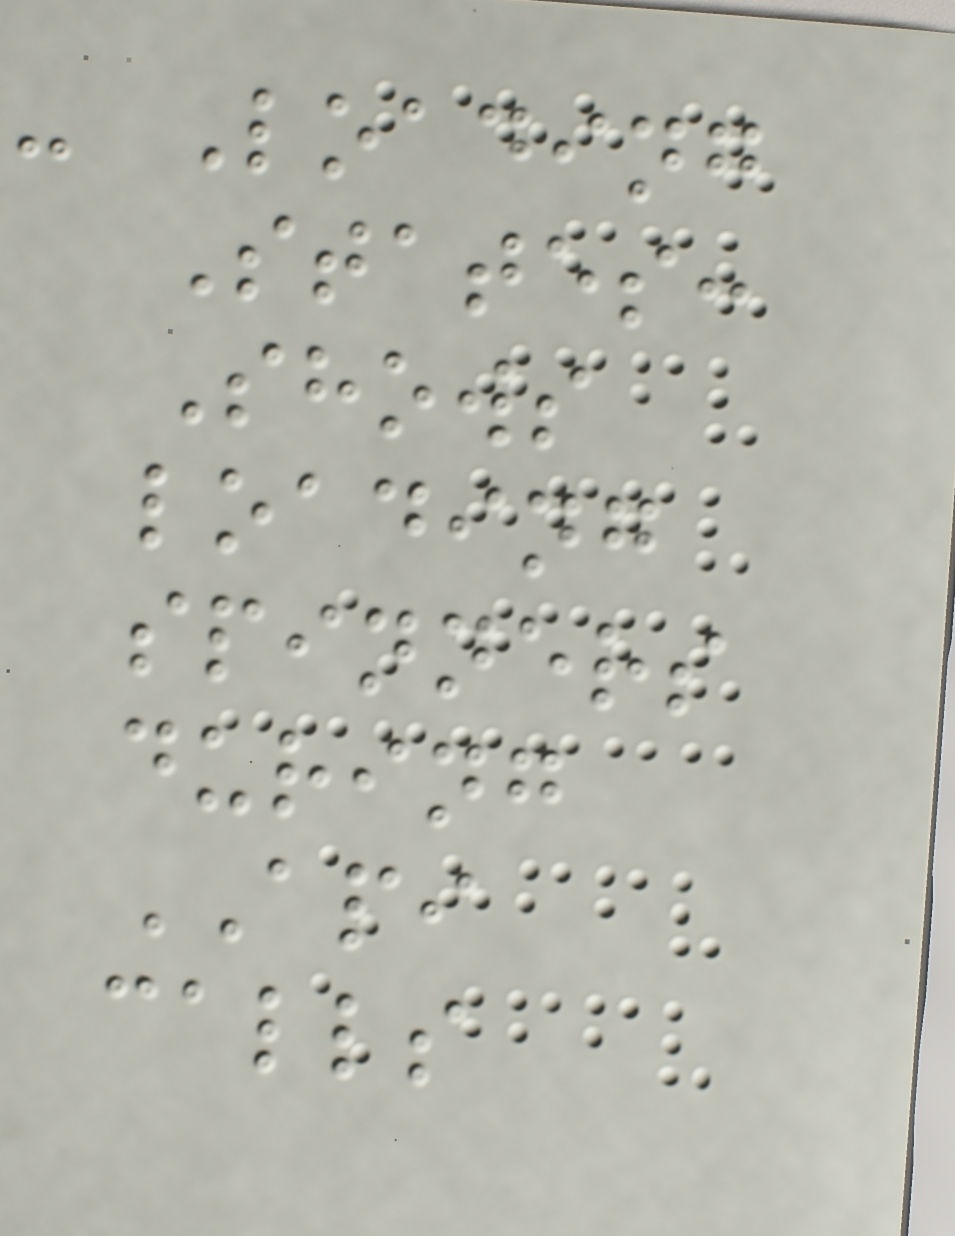- Loading
States:
Shows
loading
spinners
during
API
calls
